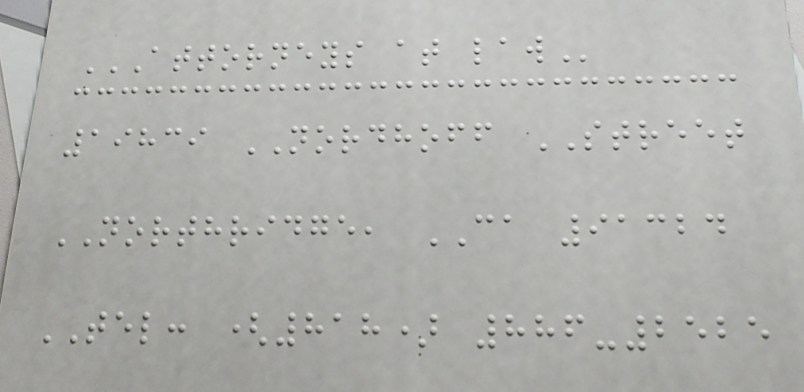ATTORNEYS AT LAW
19839 NORDHOFF STREET
NORTHRIDGE, CA 91324
TEL: (818) 886-2525
